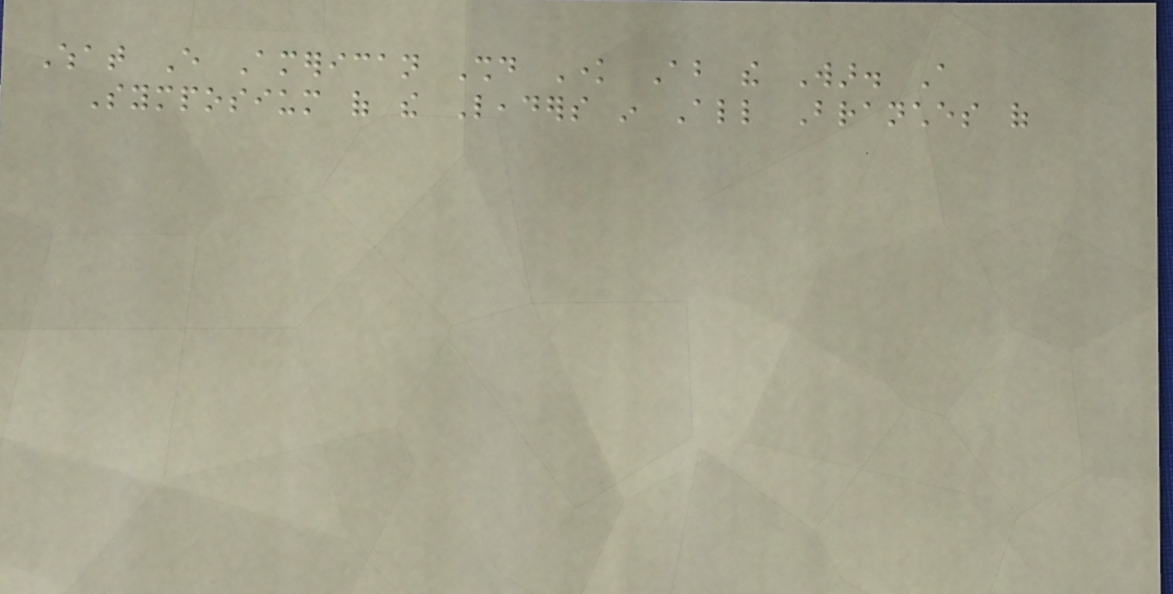What Every American Should Know About the War. A
Symposium of the Leaders in All Branches of
